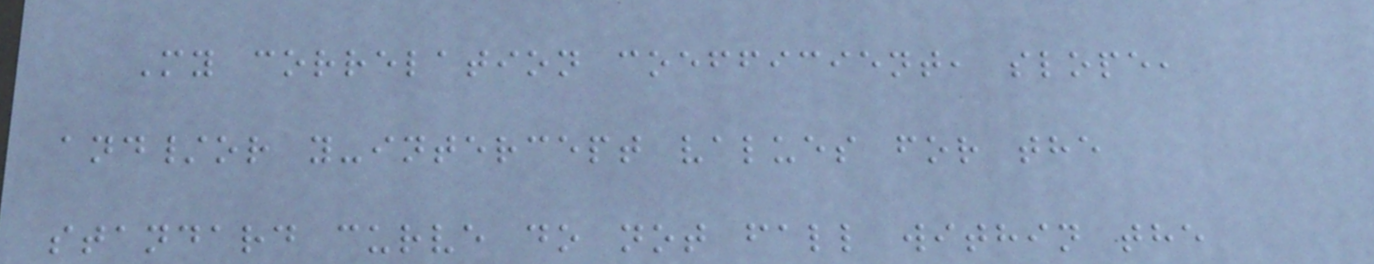My correlation coefficient, slope,
and/or y-intercept values for the
standard curve do not fall within the
